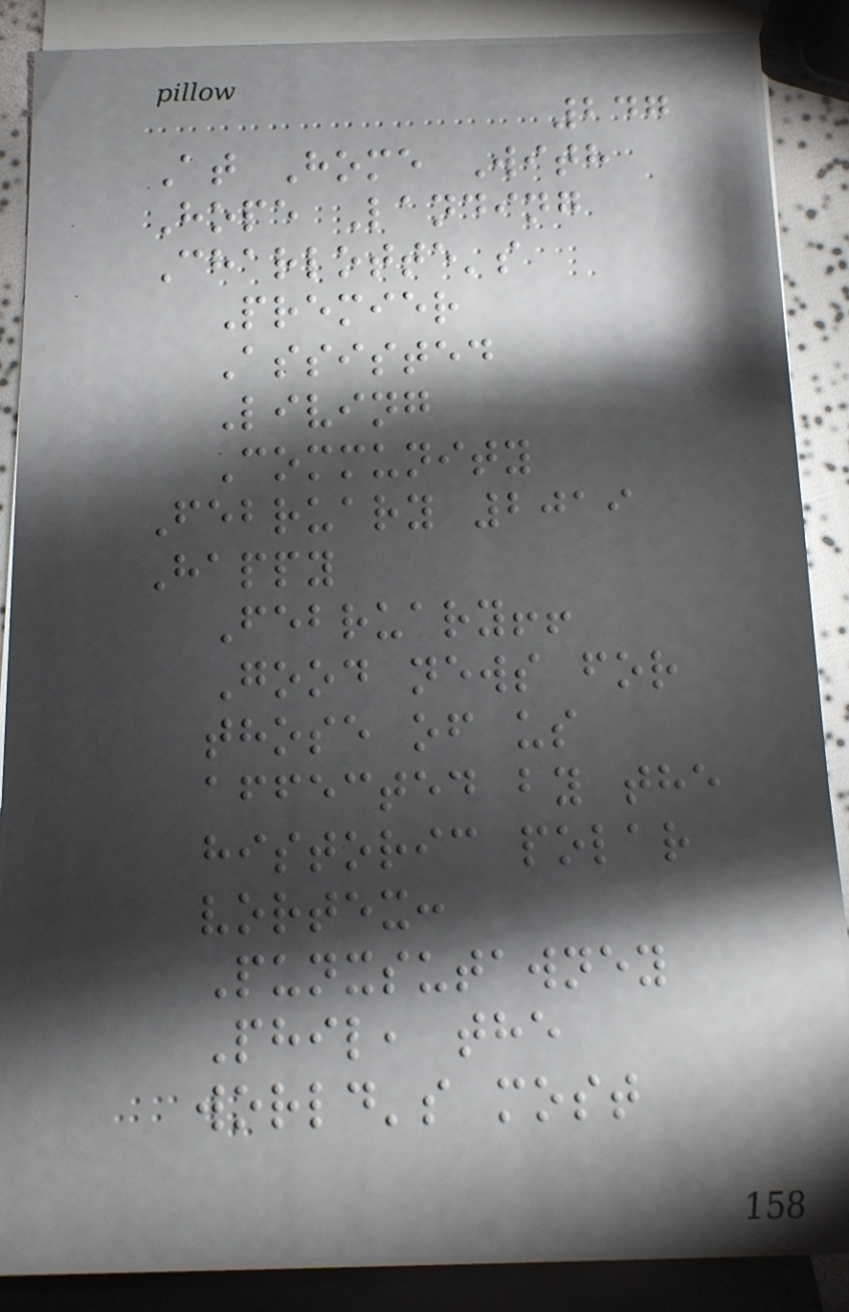247
At Home With
Hope Landing
Charlotte's
Premier
Assisted
Living
Community
February 2019
Happy
February!!
Good news for
those of us
affected by the
historic polar
vortex:
Punxsutawney
Phil, the
world's most
